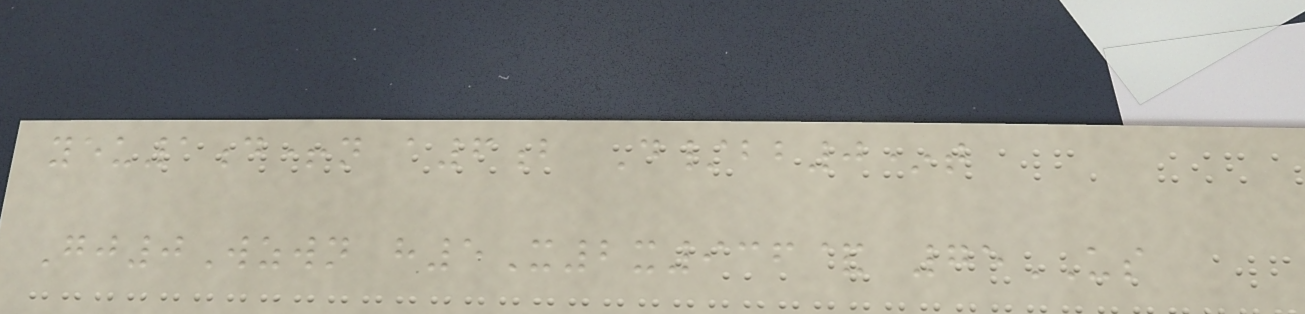yeu1d+n a6b D/bb0*t
Gj0Wzwn h5X2x936& 75US
